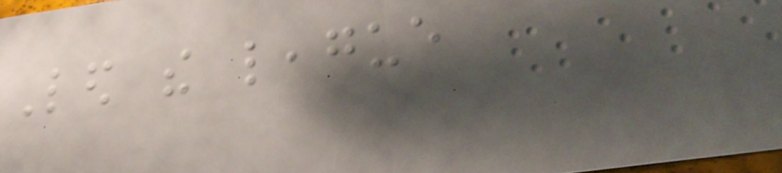Led the league
